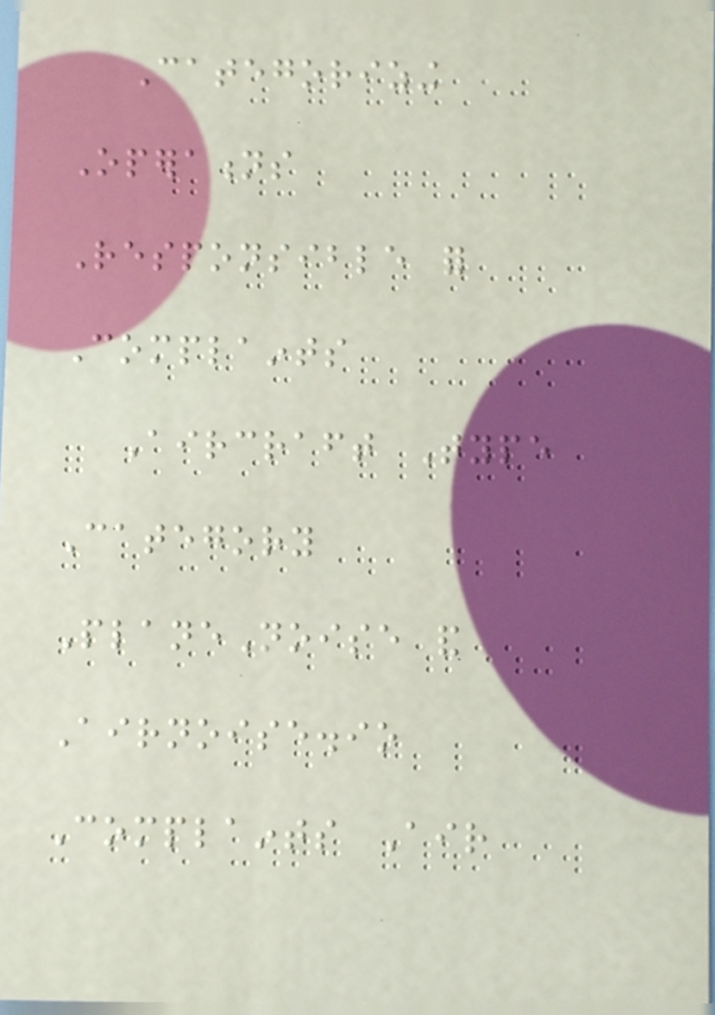Categorizing
Operations
Responsible for
Complaints
Aircraft Type
Category
PlaneNoise and
Airnoise.io
Complaints Air
